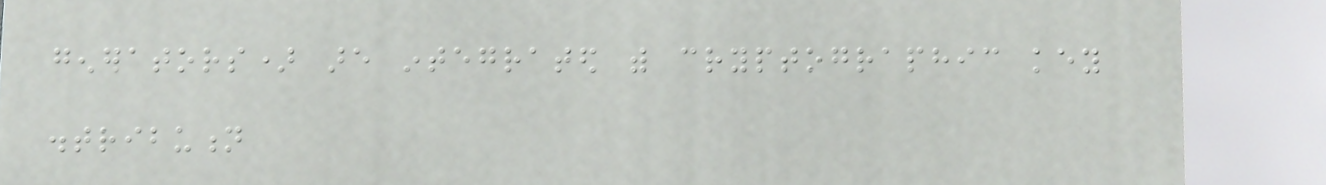generators) are integrated with cryptographic key
distribution
